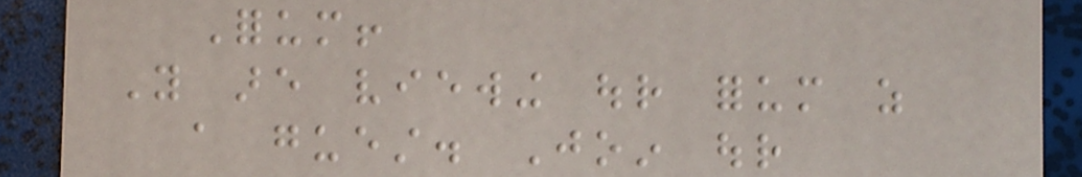Forum!
You are viewing our forum as
a guest. Join our
